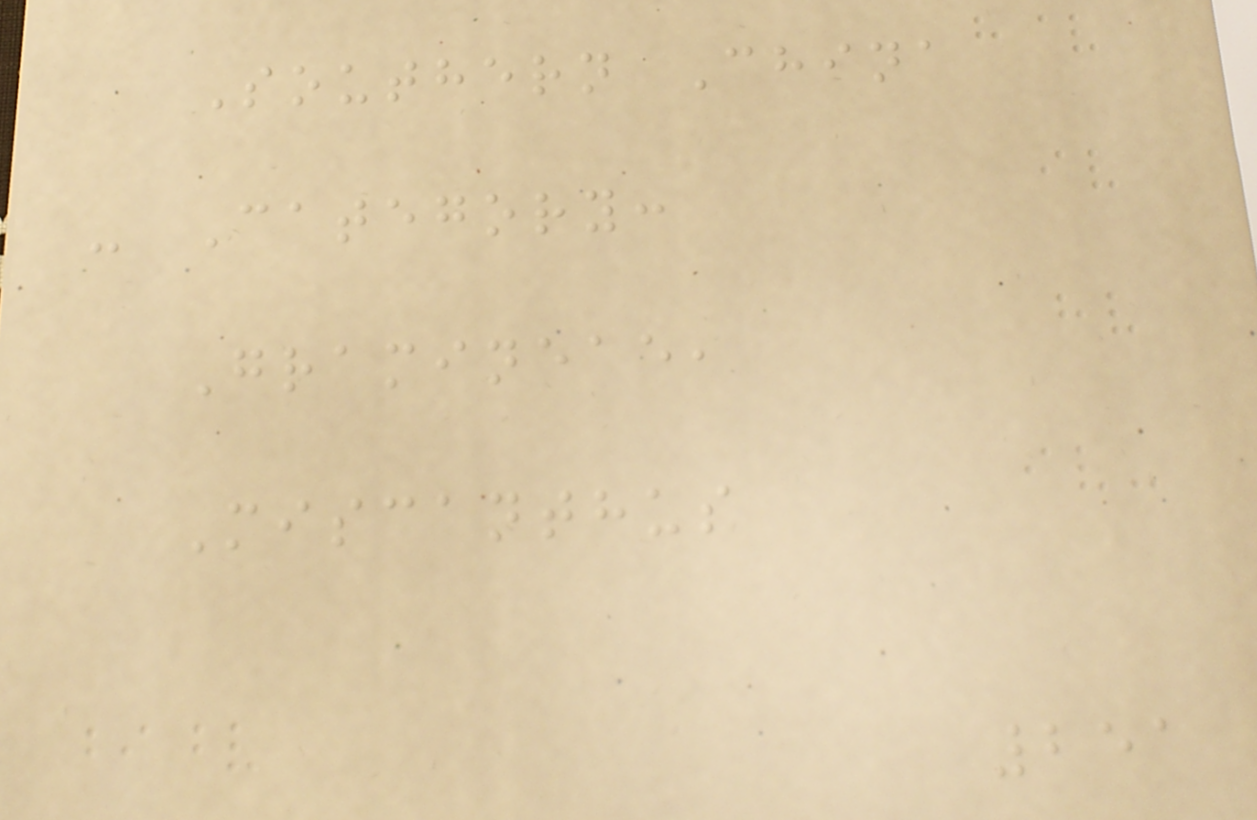Southern China
- Category:
Gramineae,
Miscanthus
251
